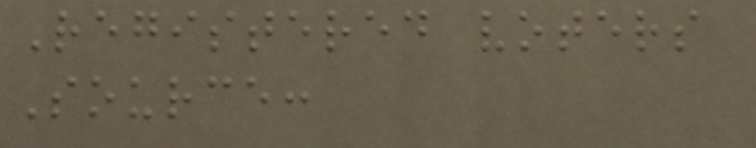Registered voters
Source:
